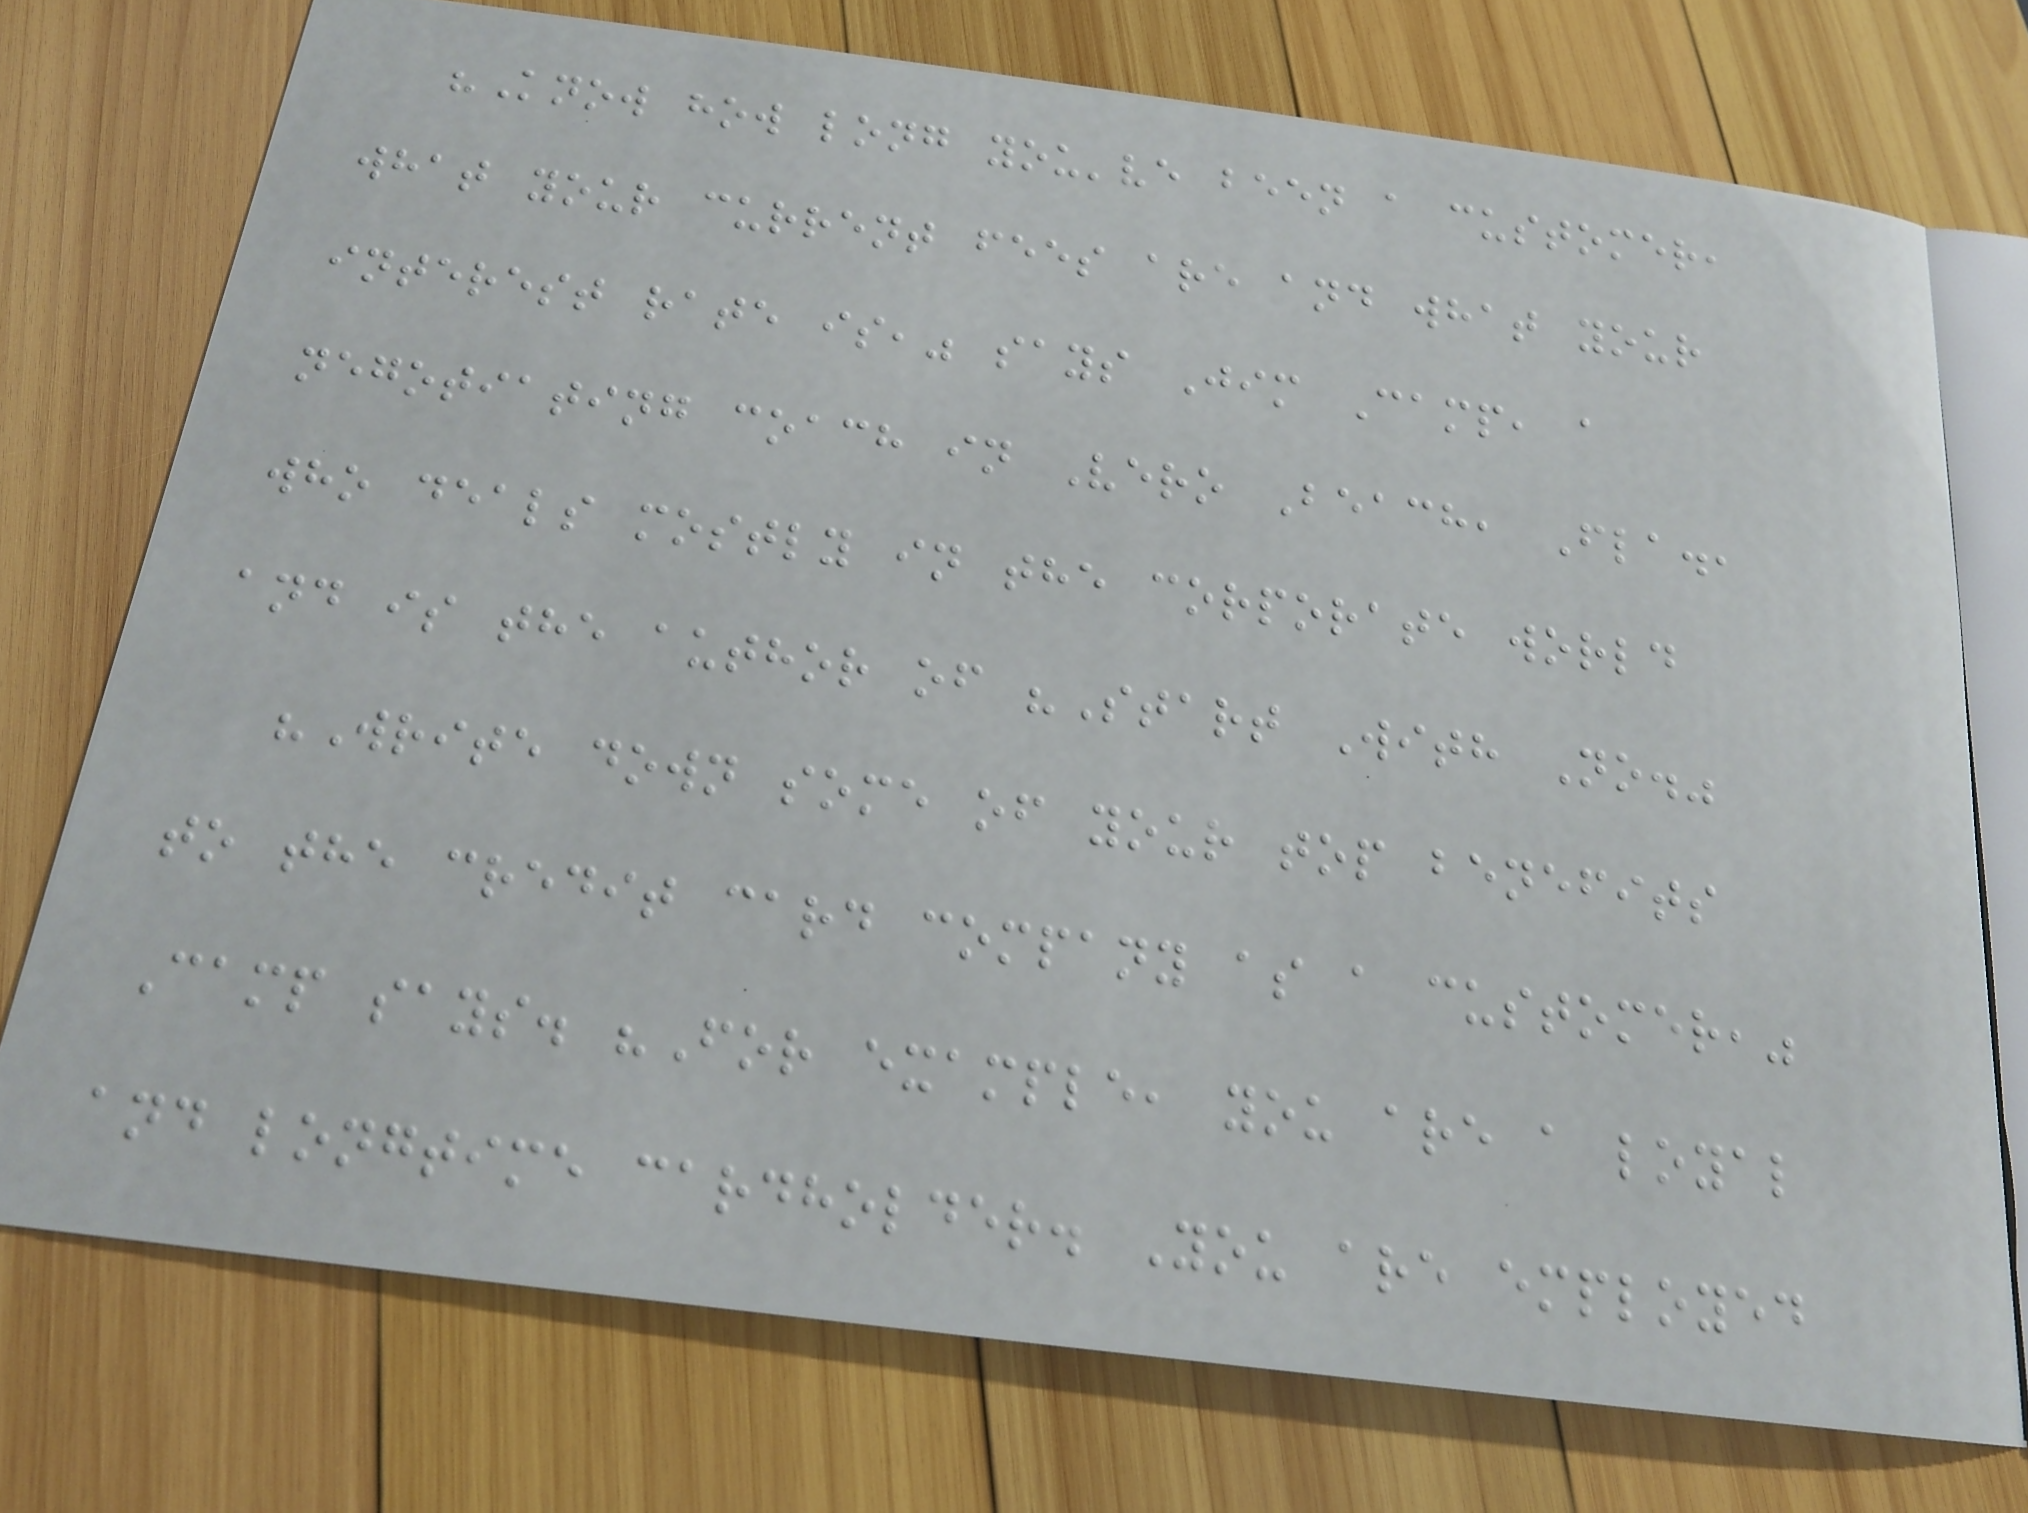"Know how long you've been a customer,
what your current fees are and what your
interest rate is," says Jim Camp, a
negotiating coach in Vero Beach, Fla.,
who deals mostly in the corporate world
and is the author of "Start With No."
"Write down some of your top benefits
to the credit card company as a customer,"
Camp says. "For example, you are a loyal
and longtime cardholder. You are employed
